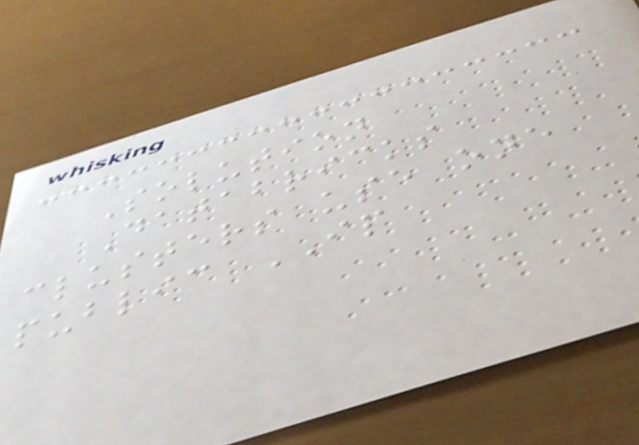Solution
Databricks
clusters use one
public IP
